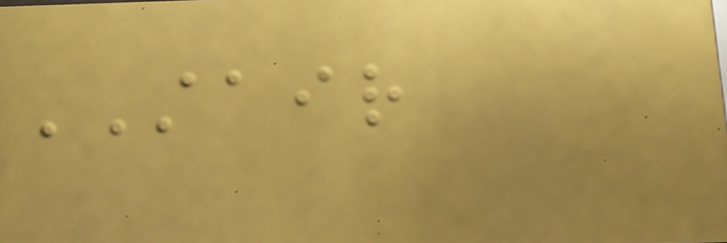STAIR
